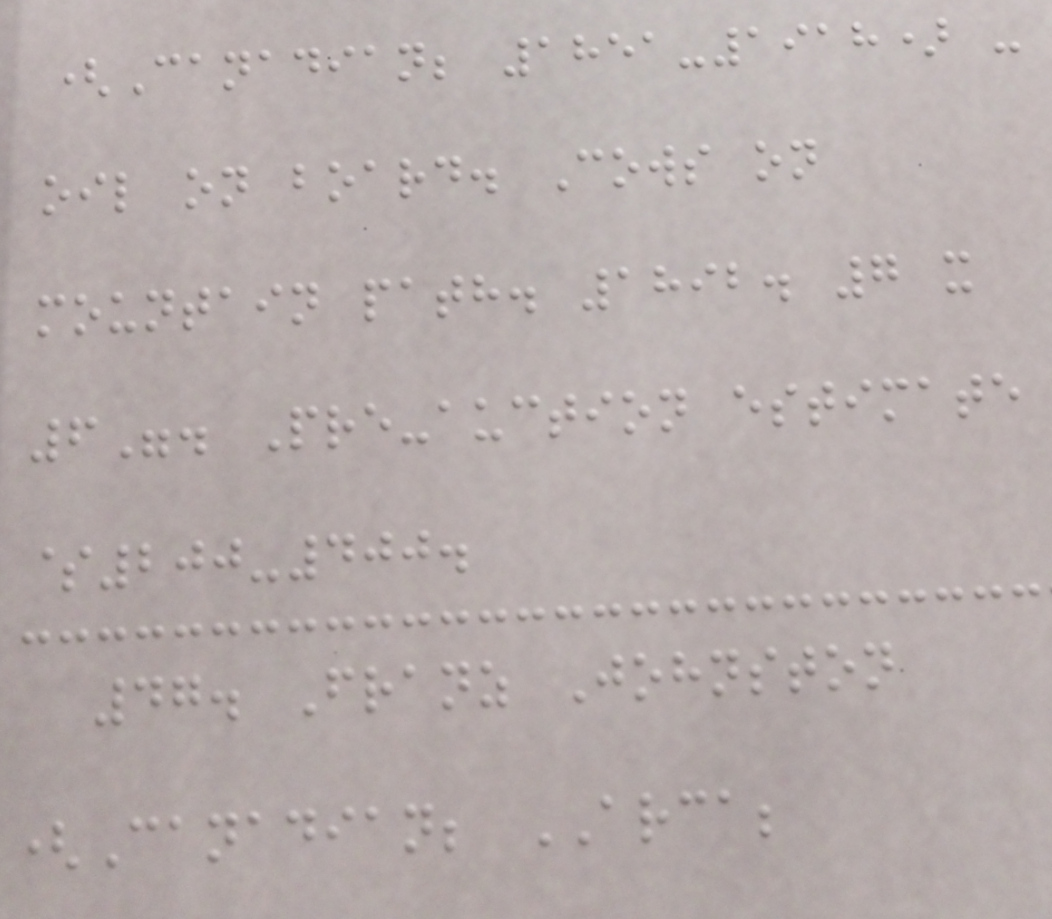(Canadian; 1851-1918) -
oil on board. Cows on
mountain path. 1892. 7 x
6". Pre-auction estimate
$200-400.
47. Franz Johnston
(Canadian; ARCA;
